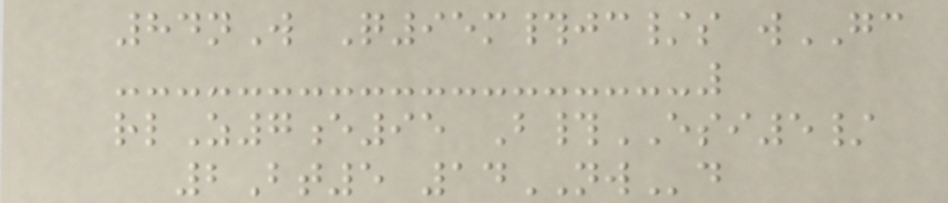84nW Q95m#jc/s wGC
rlZ7e95 B#ESI5/
2Bt5 14NWd
